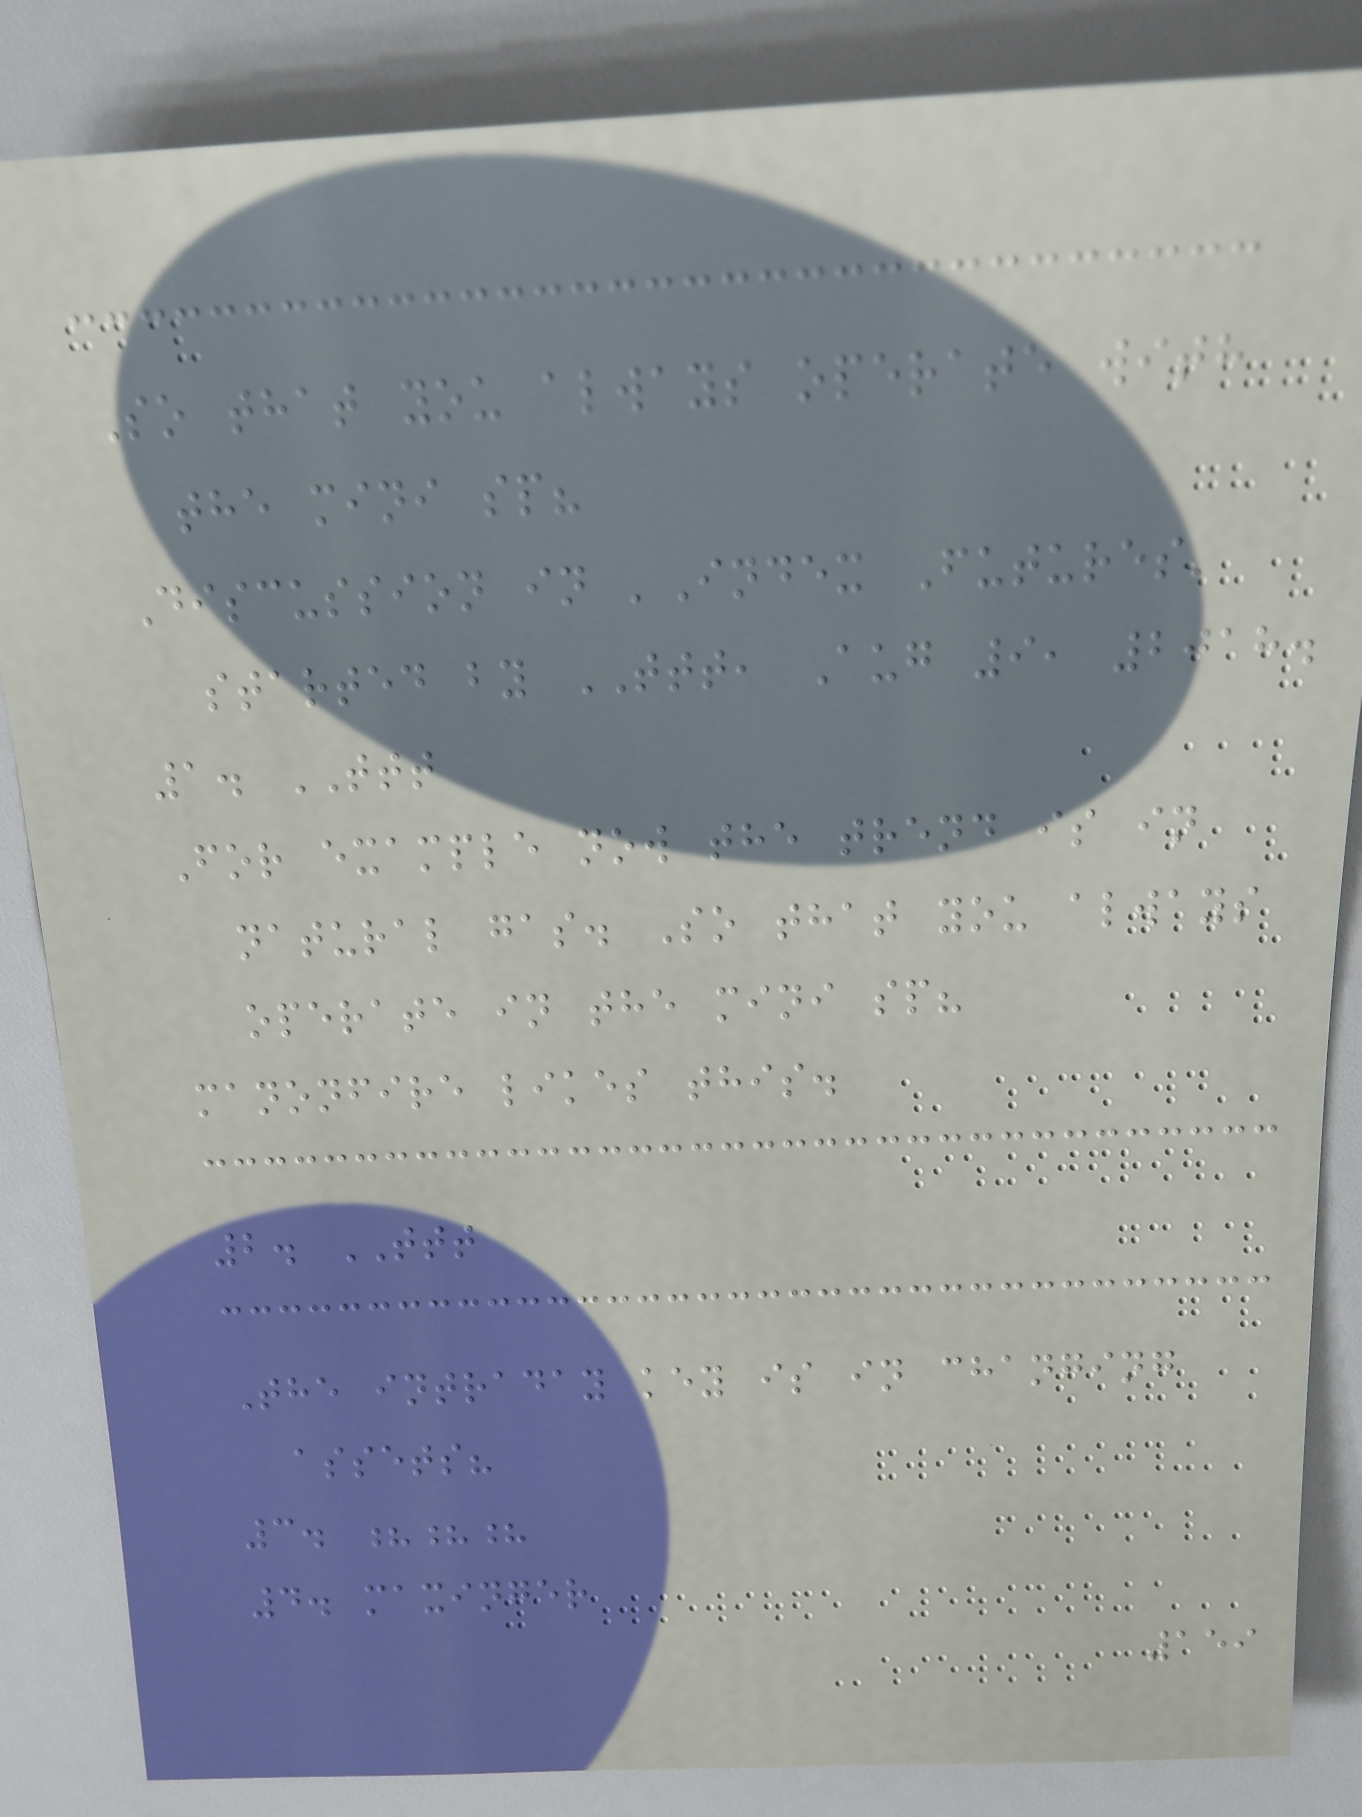So that you always operate with
the mini sp?
Discussion in 'Index Futures'
started by TTT, Aug 9, 2018.
1. TTT
For example now the trend is in
natural gas. So that you always
operate in the mini sp?
manonfire likes this.
2. TTT
The intraday key is in changing
assets?
3. ???
4. maxinger
159
